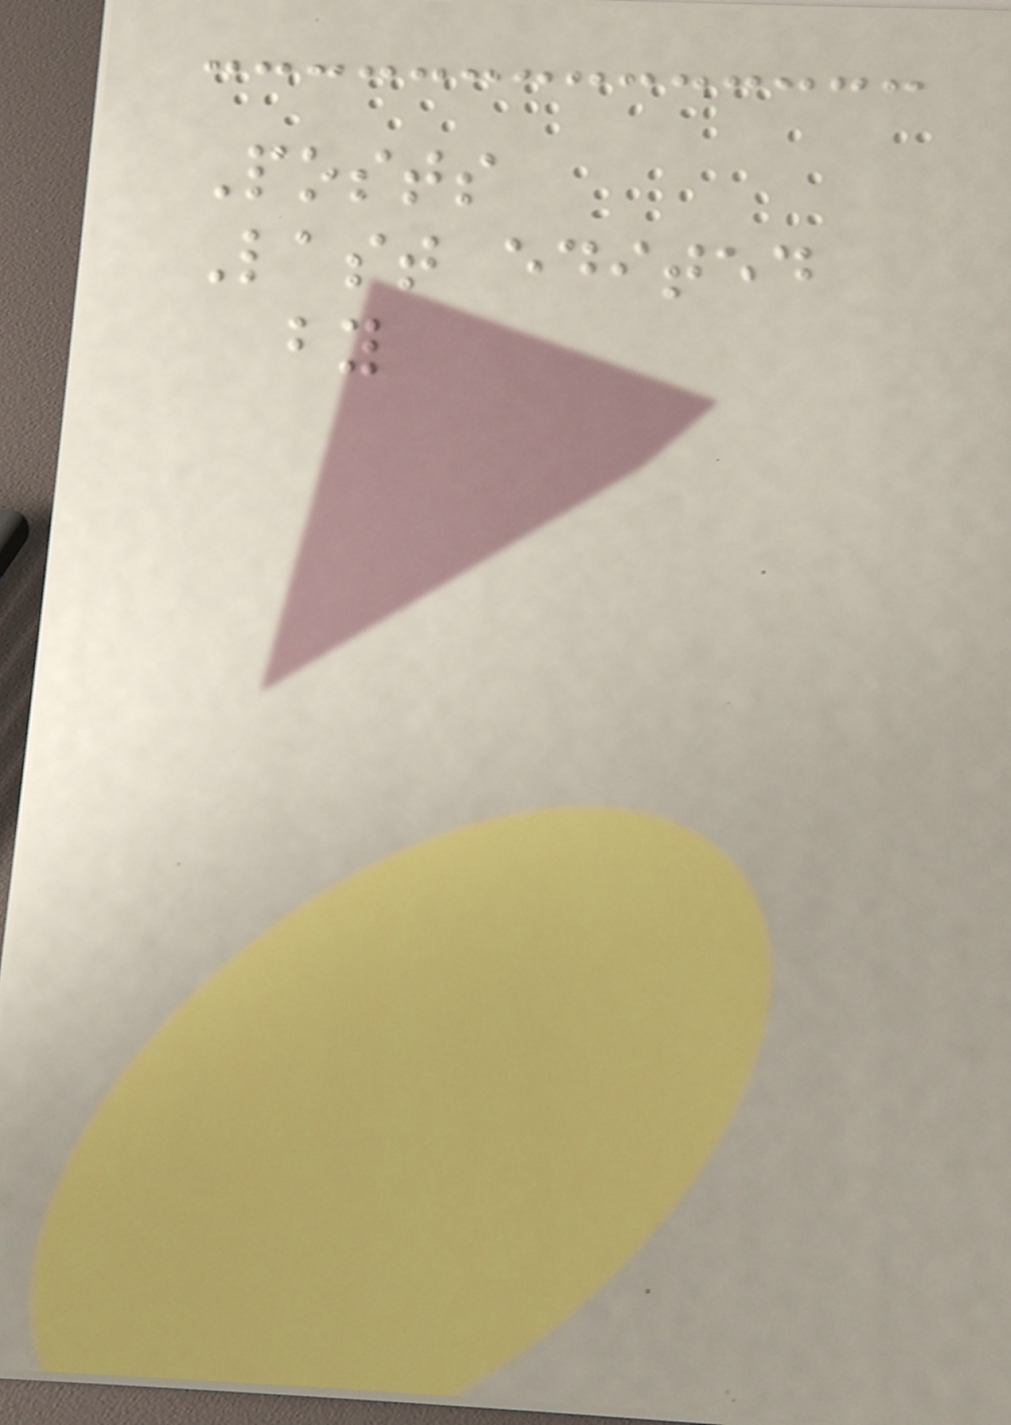Posts
Last edited
by
